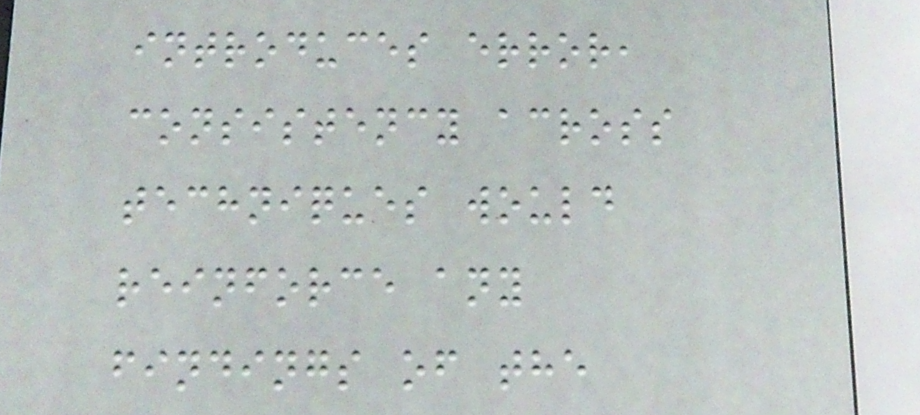introduces error,
consistency across
techniques would
reinforce any
findings of the
